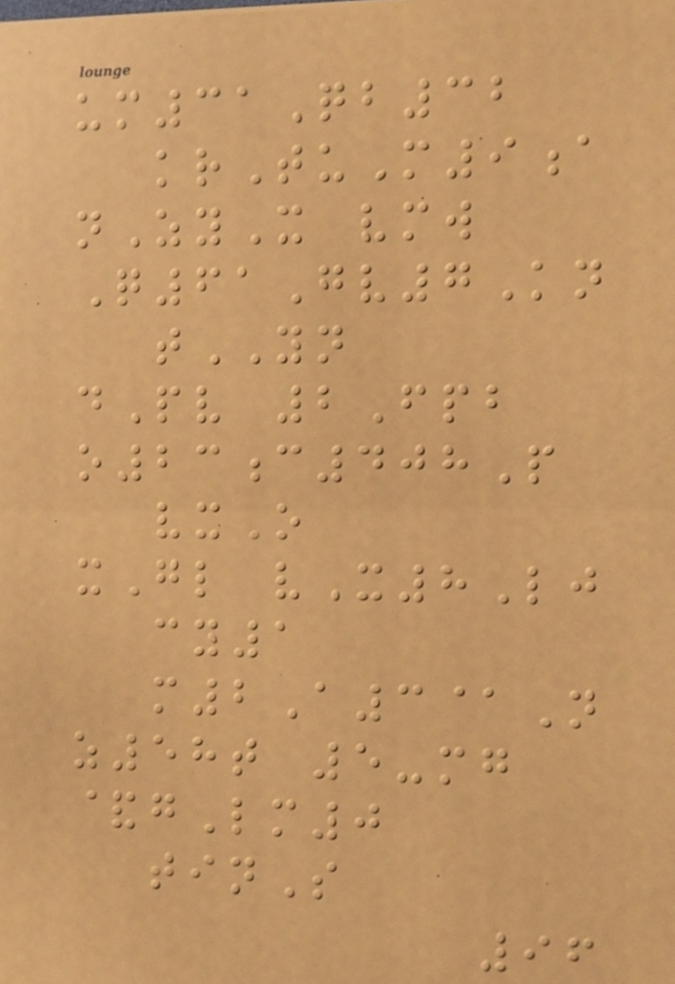um31Qb32
krTuM9a
nZyX vmw
Q61Gv7Kn
tYN
dPv 2Fpb
o23c408P
vxO
xGl vX8Lj
cy1
m2A3@N
z58t 5-mg
&gLm0
tinS
96
